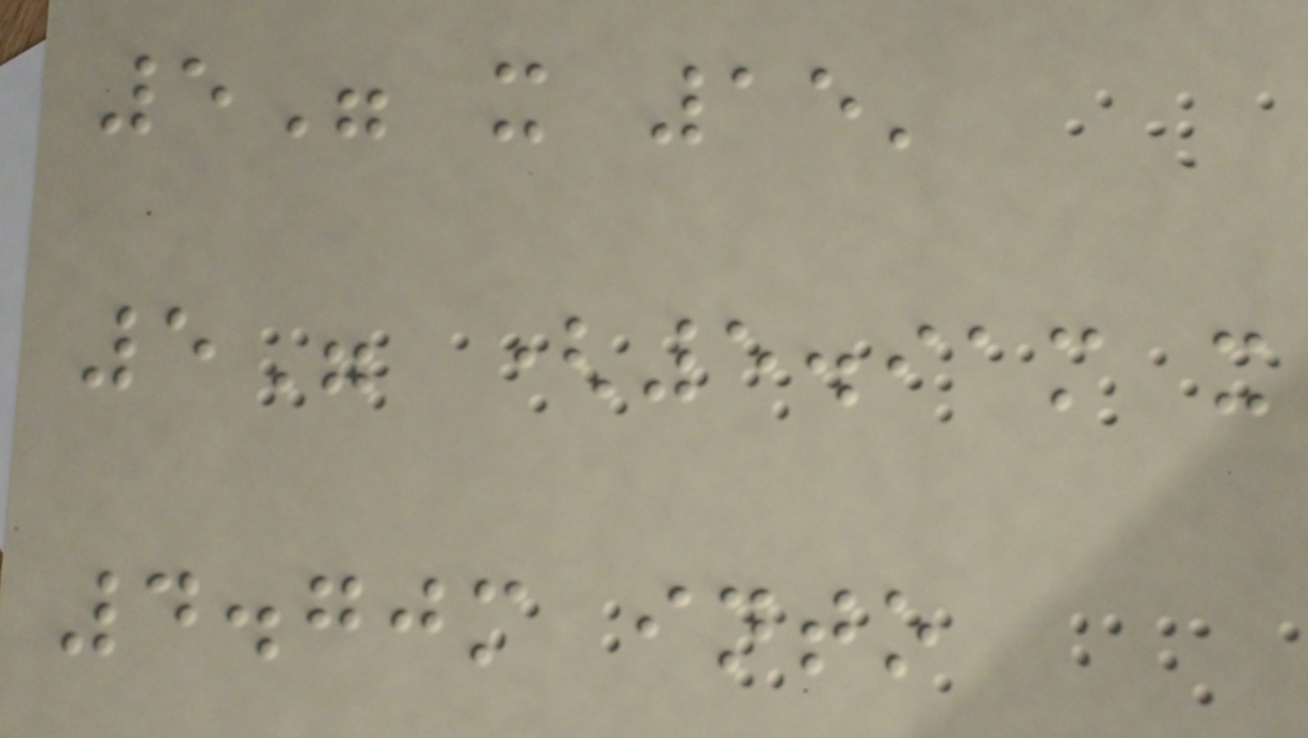5" x 15'
5" (5.91m x
4.70m into
